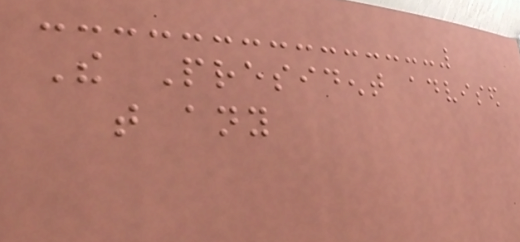The President advised
that any
